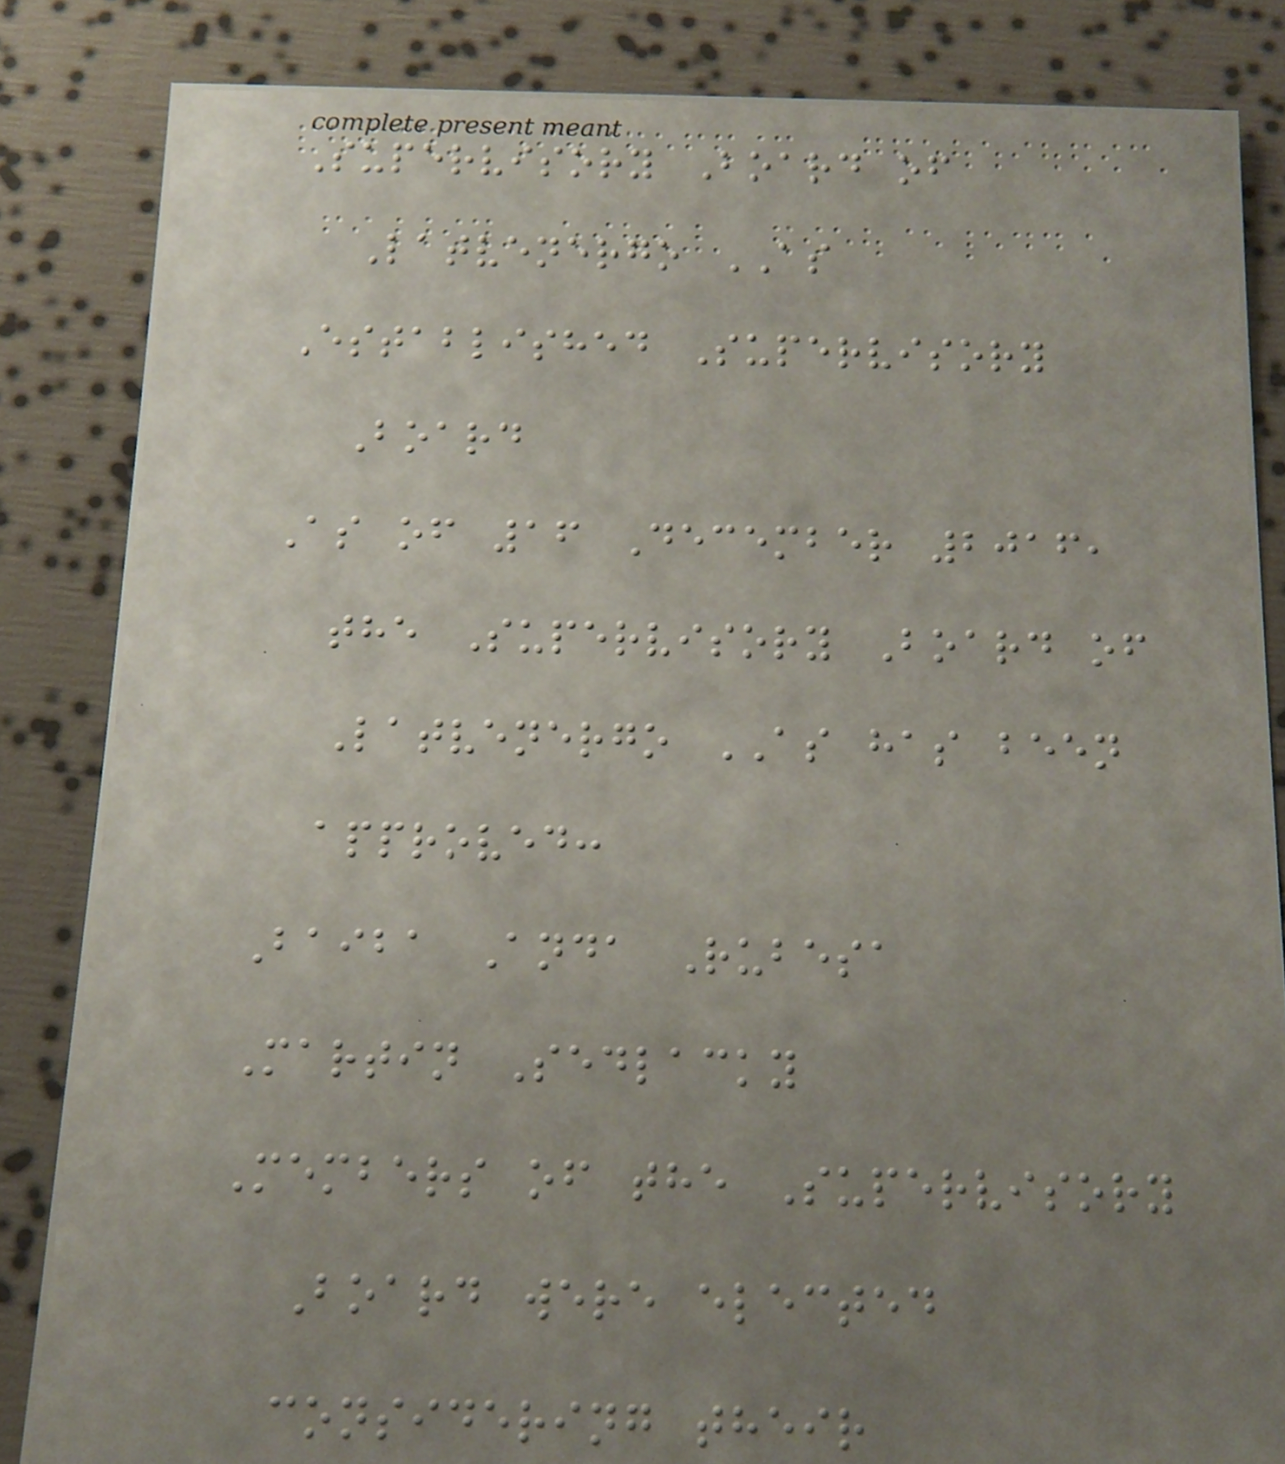Supervisory Board of
Latvenergo AS
Established Supervisory
Board
As of 16 December 2016,
the Supervisory Board of
Latvenergo AS has been
approved:
Baiba Anda Rubesa
Martin Sedlacky
Members of the Supervisory
Board were elected
considering their
